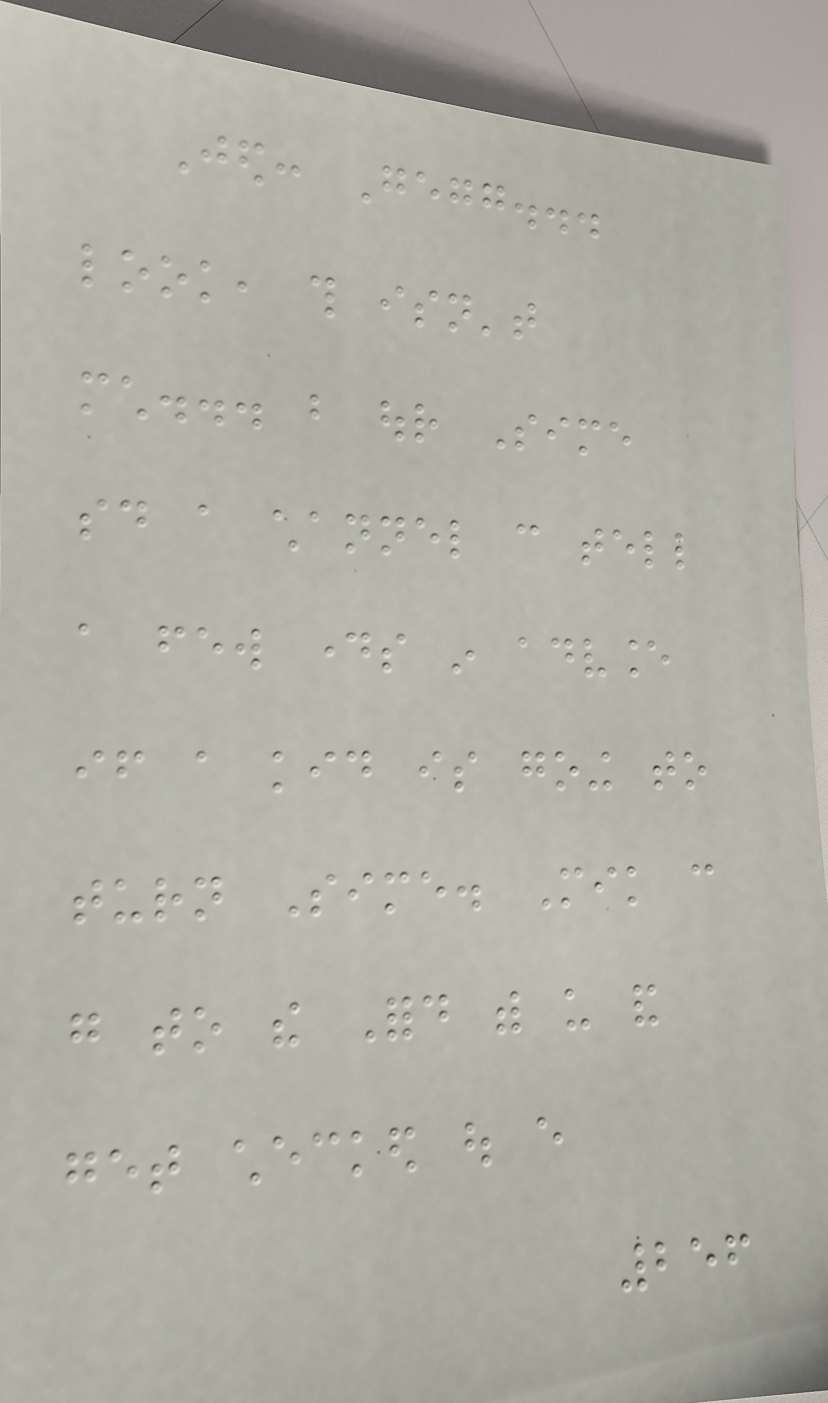Jed: Gegg...
look, this isn't
much... but our Sime
said a channel can tell
a few days in advance
if a kid is going to
turn Sime. Mik can
go to the Ford with us and
get checked out every
256
